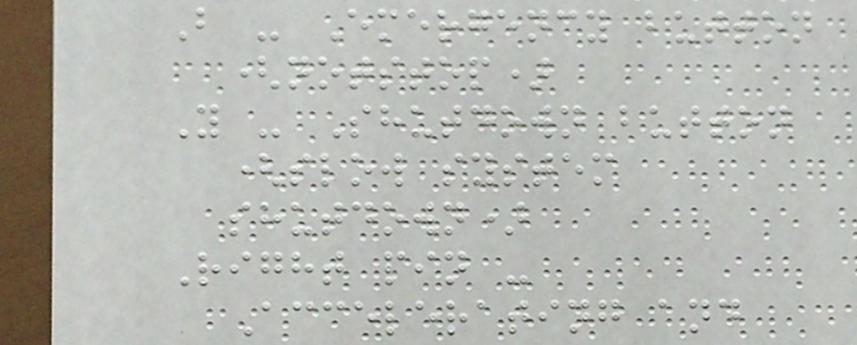B - Emergency button
(notstop)
Y - Shutdown button
(slow system
shutdown)
Right pin -
Accelerating and
